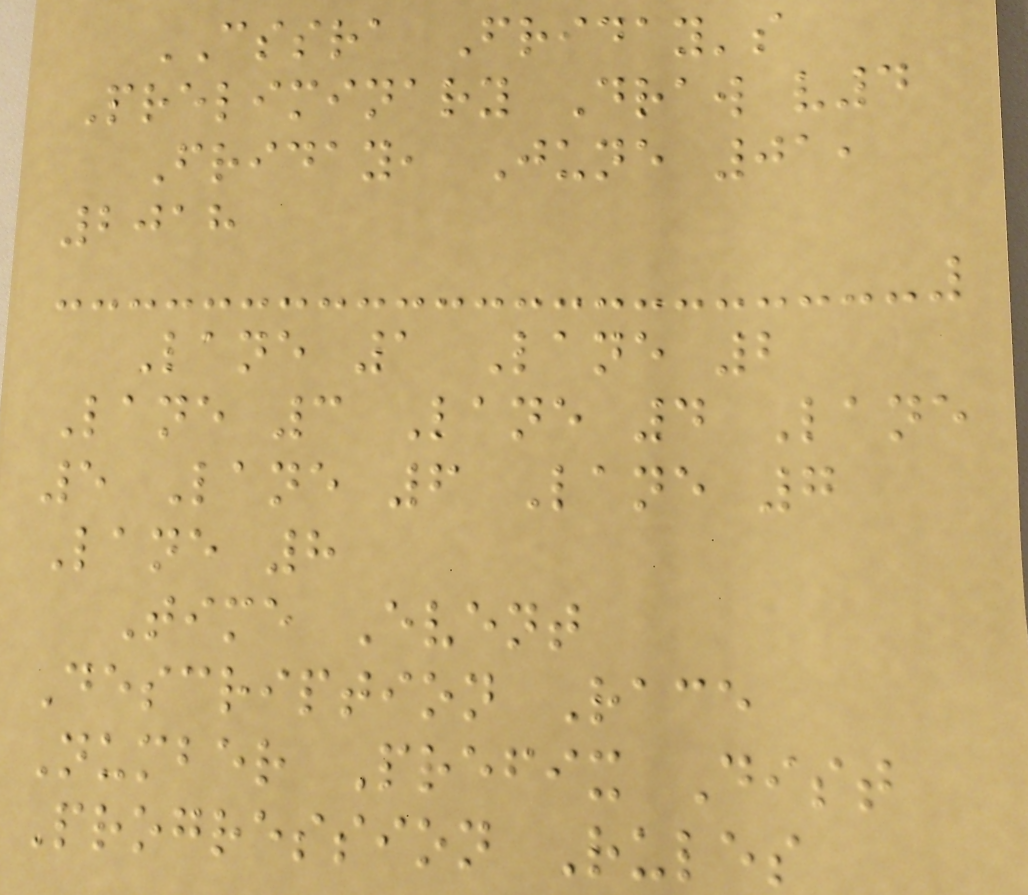CSSRA Friday's
Preliminary Draw v4
Friday, June 01,
2018
Lane 1 Lane 2
Lane 3 Lane 4 Lane
5 Lane 6 Lane 7
Lane 8
Time Event
Description Race
Number Prefix Dist
Progression Rules
